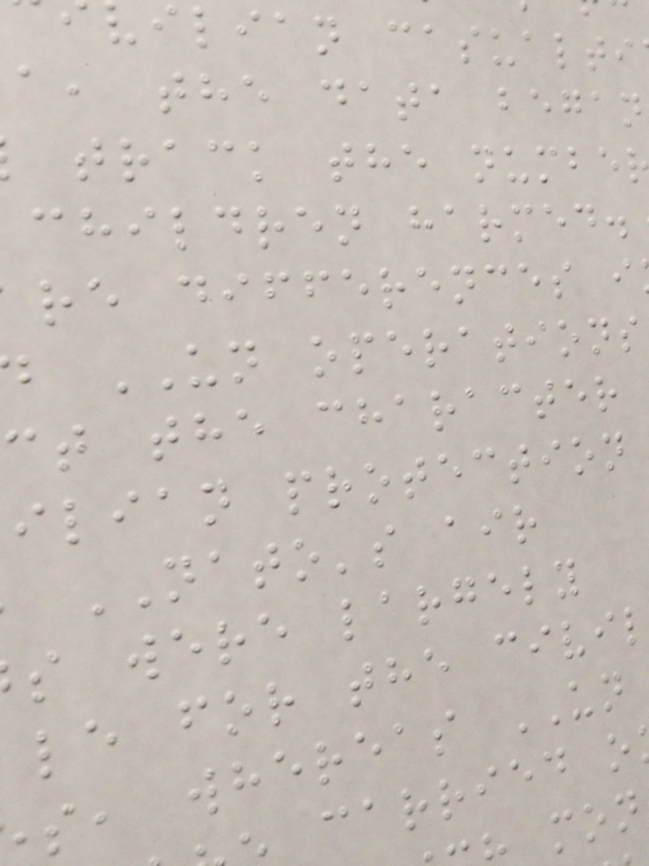ilian casualti
a, the data began
track the numbe
children harmed.
re differences i
UN operations
ct the character
ilian protection
NATO's air
s were largely
le for the civil
s, whereas UN
carried o
